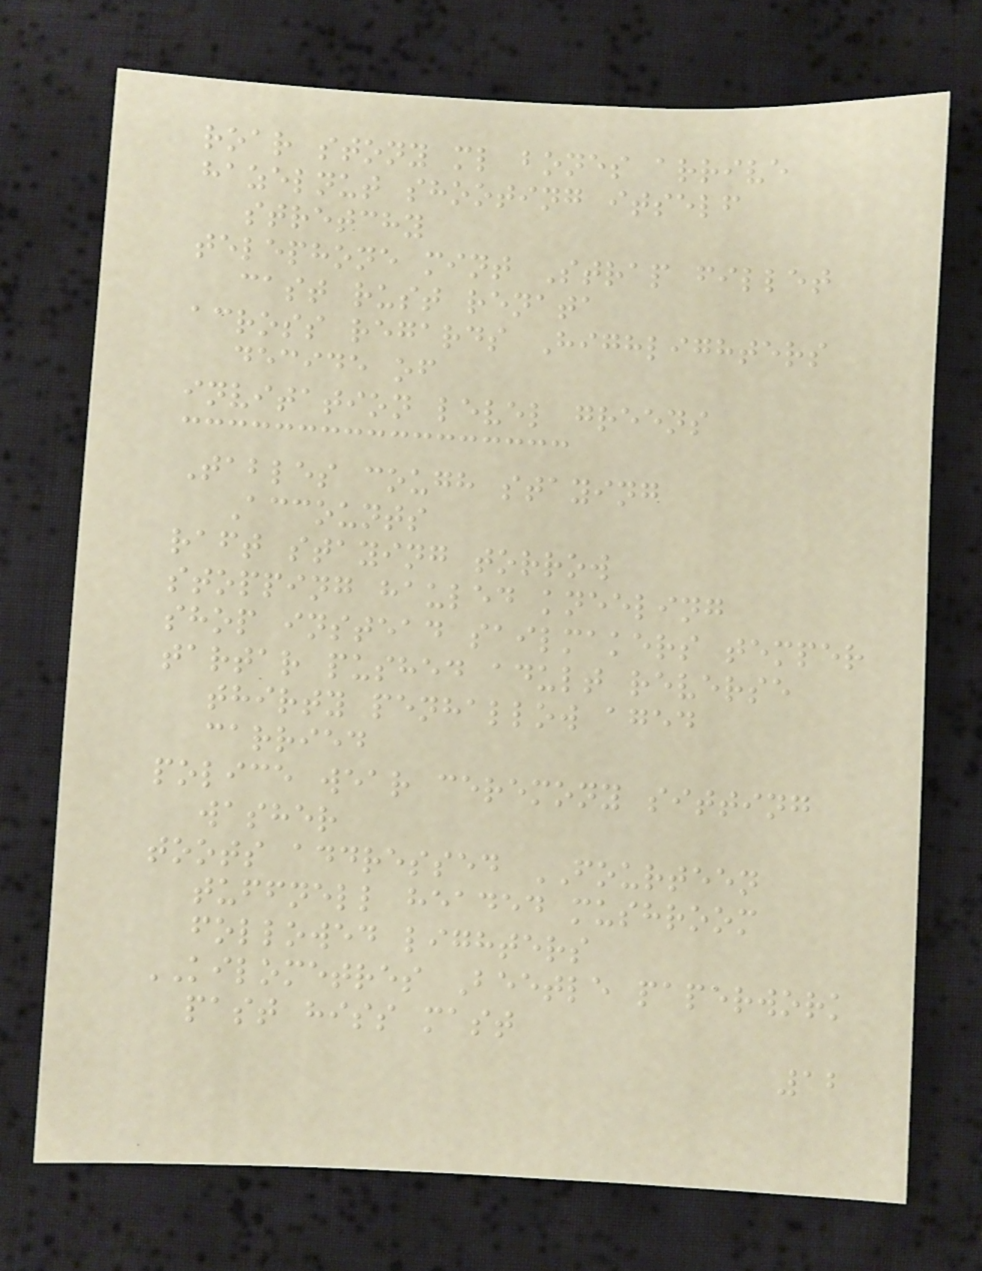roar stony ml bones arrive
hazelnut shooting itself
stretchy
telephone mint Strap fillet
cast rust renata
across regards Highlighters
decide of
invitation level greens
Tables cough staying
Accounts
raft staying torrow
stopping hauled kneeling
shop instead sailmakers temper
tartar pushed adult reverse
thirty penhallow aged
carried
police wear ceremony sitting
washer
toots addressed FOURTEEN
tuffnell headed mushroom
followed lighters
KILOMETRES Beetle paperwork
past hiss mast
12
